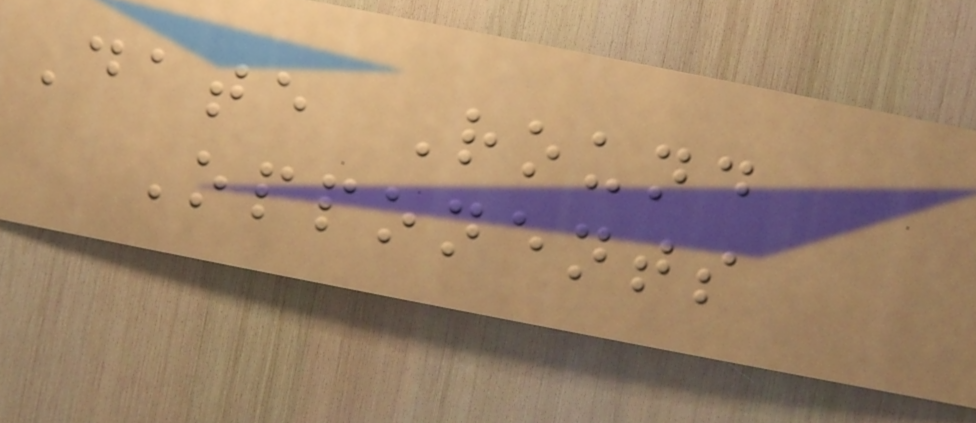Date Round
Opponents
